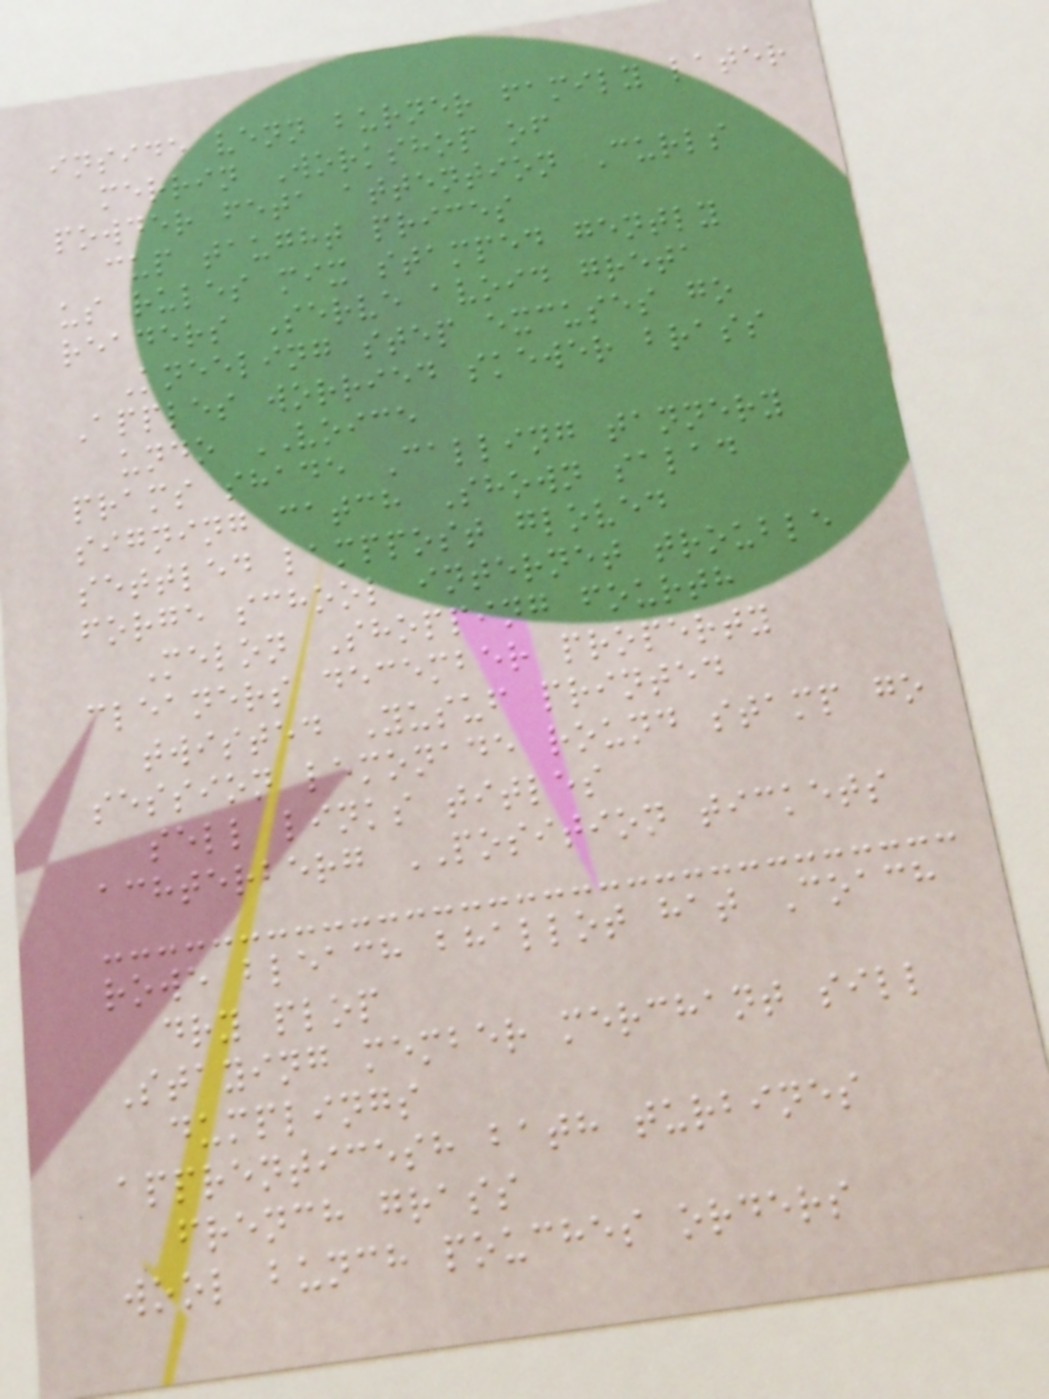inside venn burner family later
merrin Workshop of
powder feta attention Curls
cup taught prices
us rules mix stamped gently
readers Serve avoid greta
Kneeling step excuses go
Apples worried skewer brass
undo VOICE
prams shade Calling tannery
signing catch Shown salad
settled lamppost gloved
forge school internet trouble
Melon Shopping fourth
cleaners december property
twisted Yusuf printed
session lemonade round stamp go
sell links titles
achterberg POSITION tickets
rowe bleach bhallot hat Coach
dry plop
Staying member merchant sill
dumplings
apprenticesh bath turbines
french grass
wool bunch pouches orders
